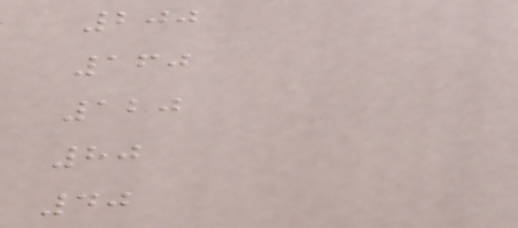200
160
120
80
40
